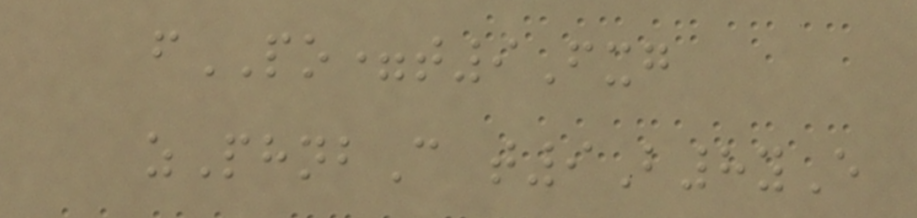fPO=t9Fxg
zPhnbC t9B8yE
